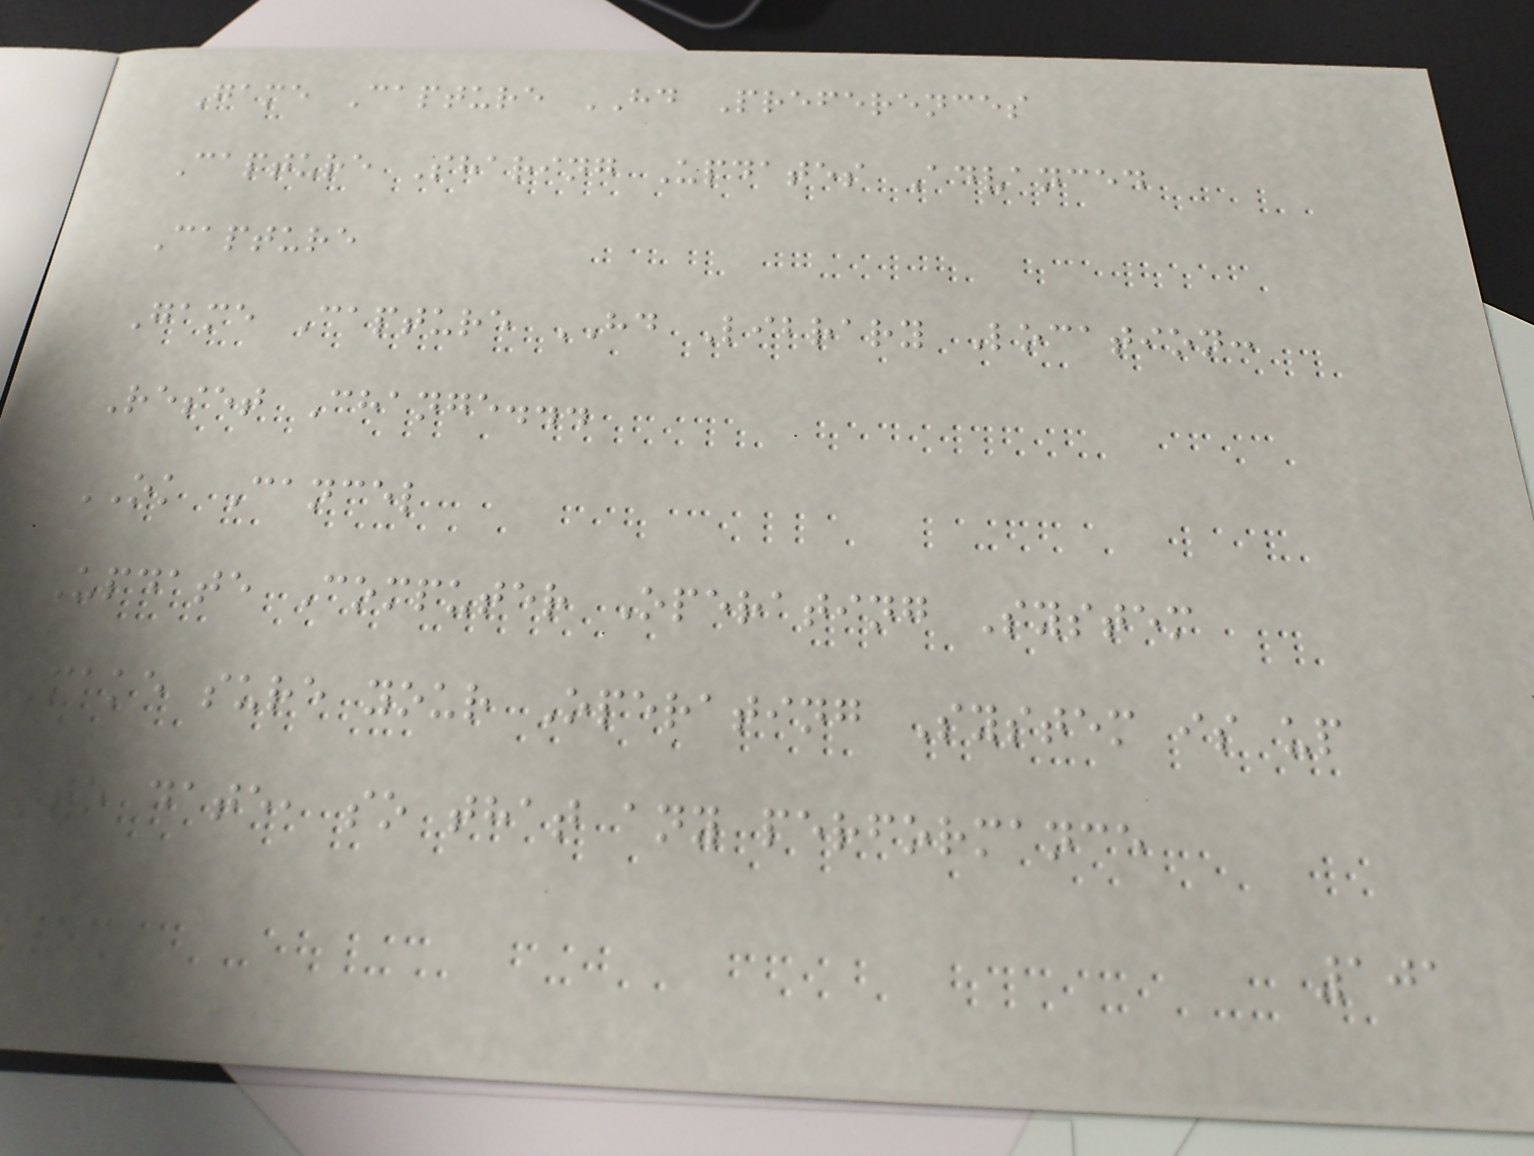Game Capture HD Preferences
Capture Sharing Updates Advanced
Capture
Game Capture HD Library Location:
Reset Change...
OK Cancel
Update Computer Operating System
Make sure your Operating System is up
to date, so that any performance
101
